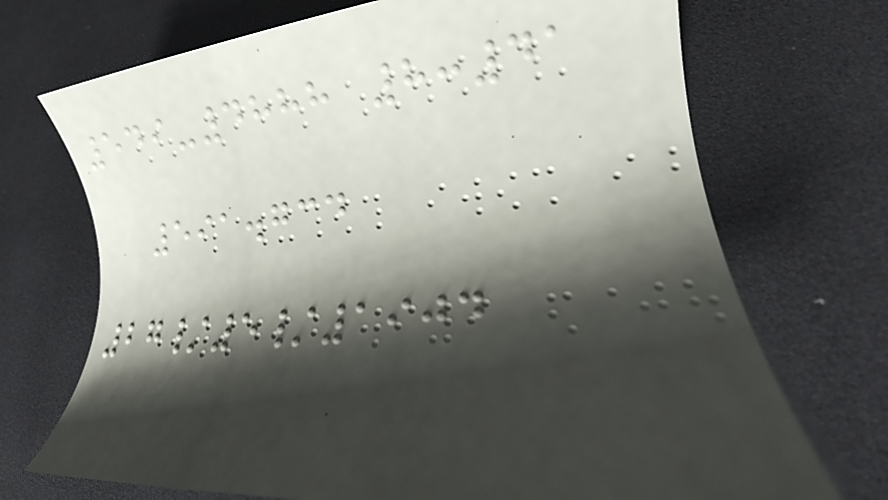549-4888 8:41
591.734
27/5/1904
